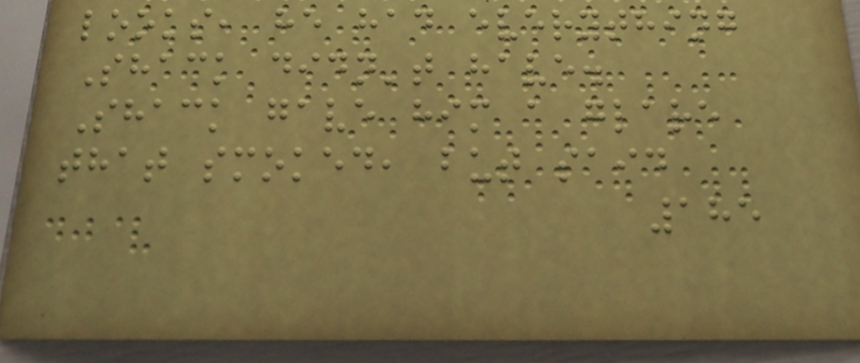looks, he had everything
Shack didn't have.
Shack gave him a glare
that smoked, but said
185
